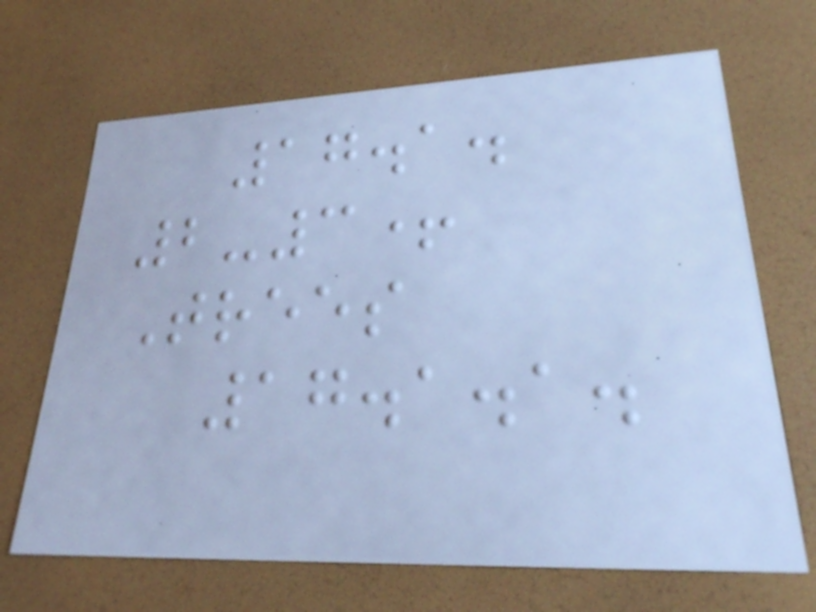17.1.
2-3+
Trees
17.1.1.
